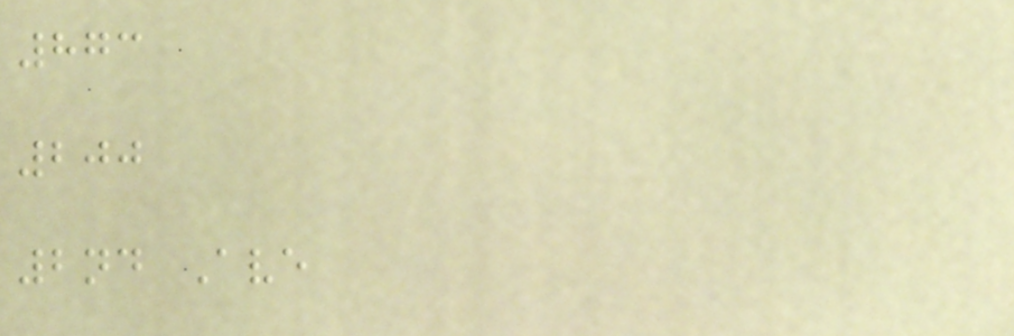873
200
2nd Ave
